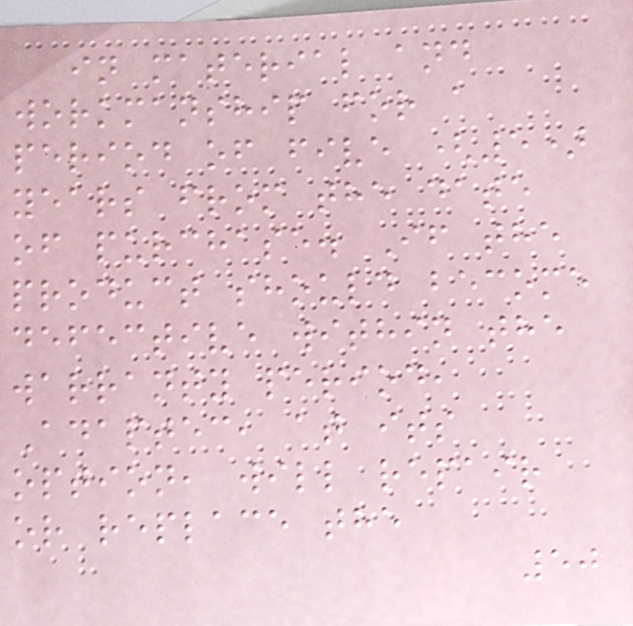in material and
workmanship for a
period of five (5)
years from the date
of purchase. If the
product should become
defective within the
warranty period,
Adaptec, at its
option, will repair
or replace the
50
